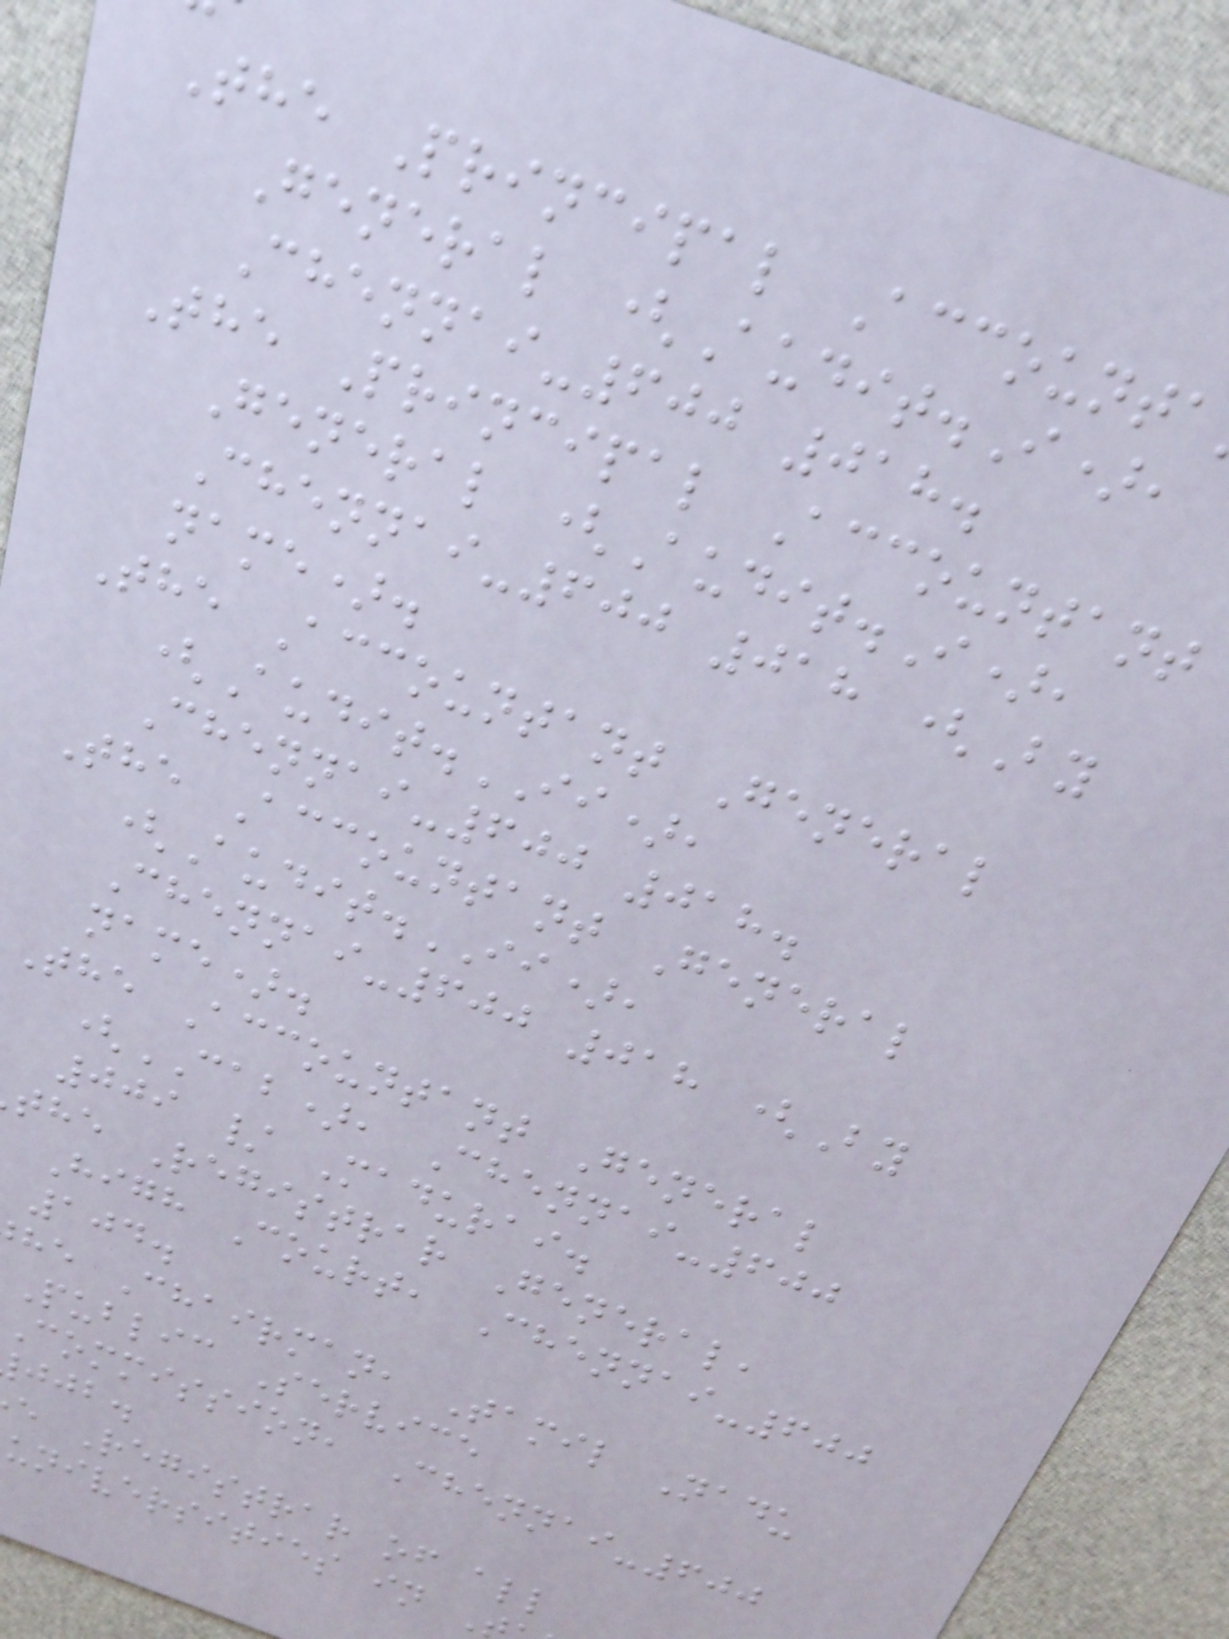The Principal Accounta
General (Audit.I),
Chennai-600 018.
The Principal Accountant
General (Audit.I),
Chennai-600 018 (By
name).
The Accountant General
(Audit.II),
Chennai-600 018.
The Accountant General
(Audit.II),
Chennai-600 018 (By
name).
The Accountant General
(CAB), Chennai-600
009 / Madurai.
the Registrar General,
High Court, Chennai-600
104.
he Chairman, Tamil Nadu
Public Service
Commission, Chennai-600
jjb.
e Registrar of all
universities in
